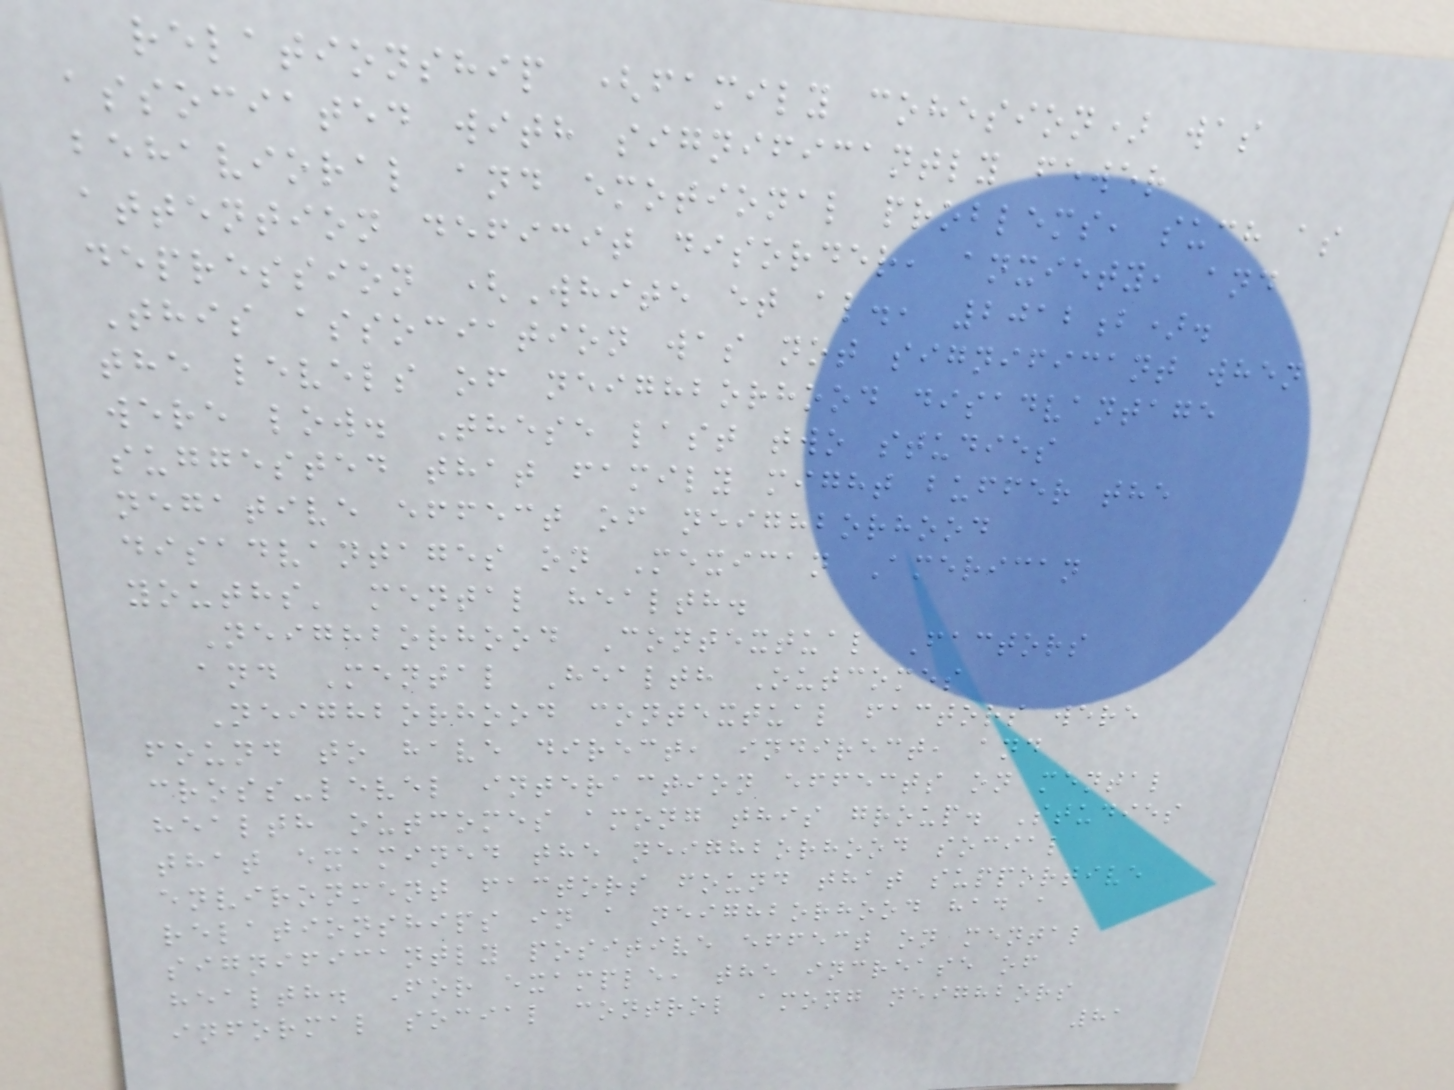relationship (family cohesion) was
associated with significantly fewer
behavioral and emotional problems, such as
attention deficit disorder, anxiety, and
depression (White et al., 2012b).
This association was not significant when
the levels of neighborhood disadvantage
were low. These last two studies
suggested that family might buffer the
negative effect of neighborhood
disadvantages on Mexican American
youths' mental health.
Neighborhood Contextual Factors
and Mental Health Outcomes
Neighborhood contextual factors were
found to have direct, indirect, and
cross-level interaction effects on mental
health outcomes among this group. Studies
that examined the neighborhood social
environment factors found that supportive
relationships in a neighborhood had a
significantly positive effect on mental
health. For example, the increase of
informal social control among neighbors
81
